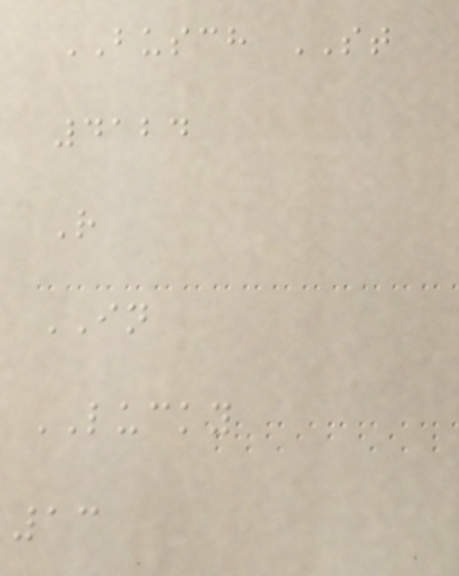BUSCH ST
4124
R
IN
LUCKY
13
